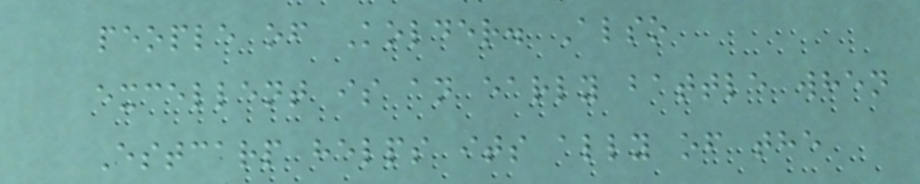people of Kolder. Also
excellent is an early battle when
Estcarp helps its ally of the
